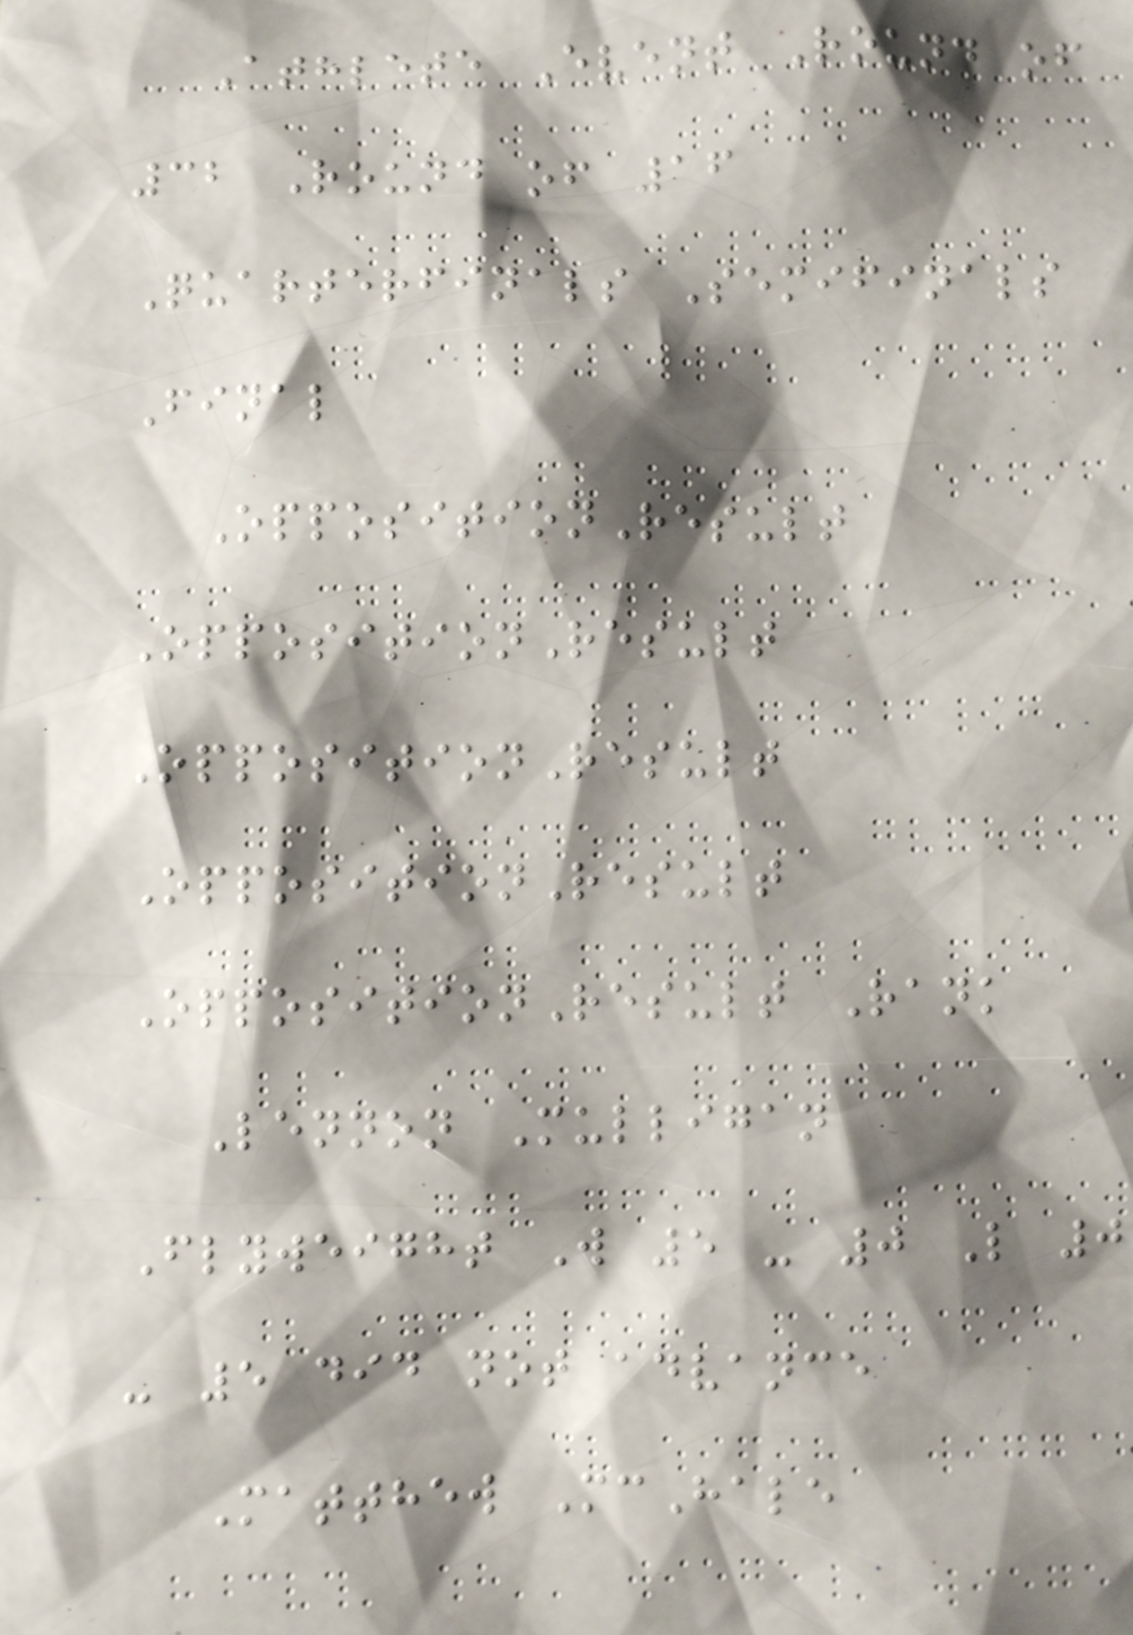Athlete Event Round of
32 Round of 16
Quarterfinals Semifinals
Final
OppositionResult
OppositionResult
OppositionResult
OppositionResult
OppositionResult Rank
Lennon Mulligan
Flyweight W 5 - 0 L 0
- 5 did not advance
Matthew McHale
